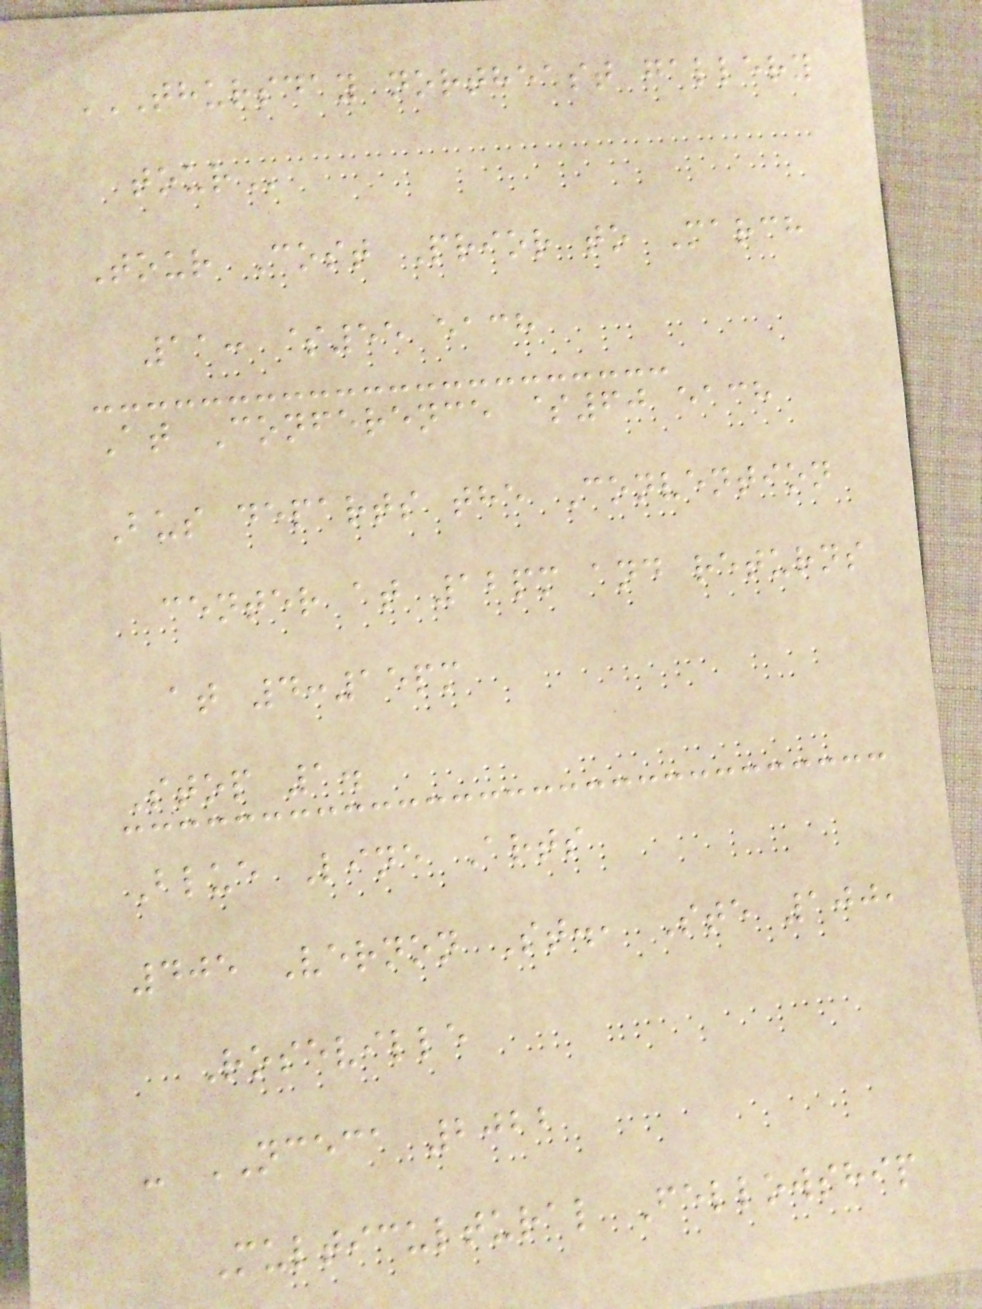THURSDAY NORTHEAST GALLERY
TOUR
Tour Cost Prior to March
11: $55 each
At Conference $60 each
Bus departs the Convention
center at 12pm and returns
at 4:15pm
Stop 1.
Blue Line Arts
405 Vernon St., Ste 100,
Roseville
- NCECA 2022
Multicultural Fellowship
